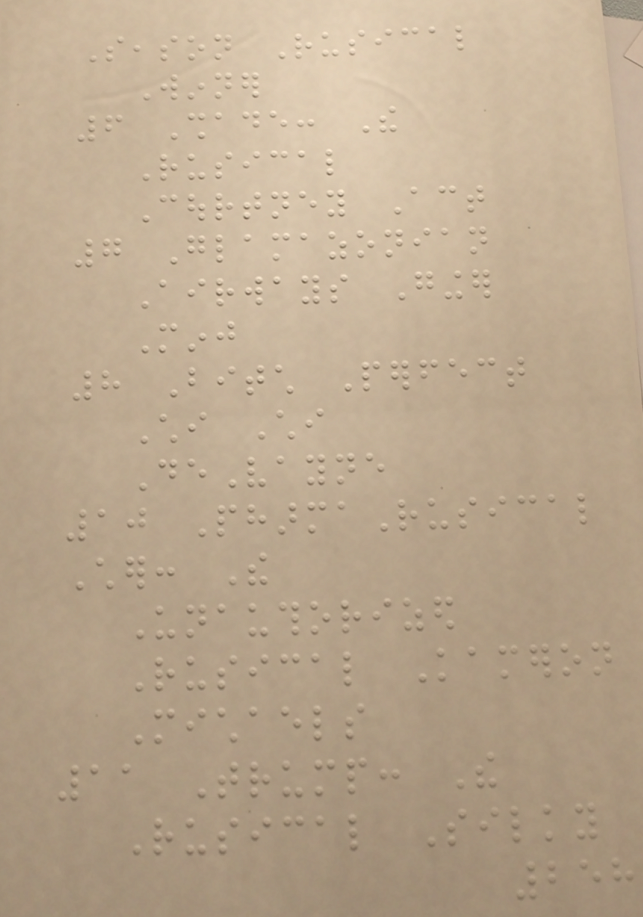Season Rusical
Winner
6 Shade: The
Rusical
Courtney Act
7 Glamazonian
Airways Ginger
Minj
8 Bitch Perfect
Chi Chi
DeVayne
10 PharmaRusical
Cher: The
Unauthorized
Rusical Kameron
Michaels
11 Trump: The
Rusical Silky
258
